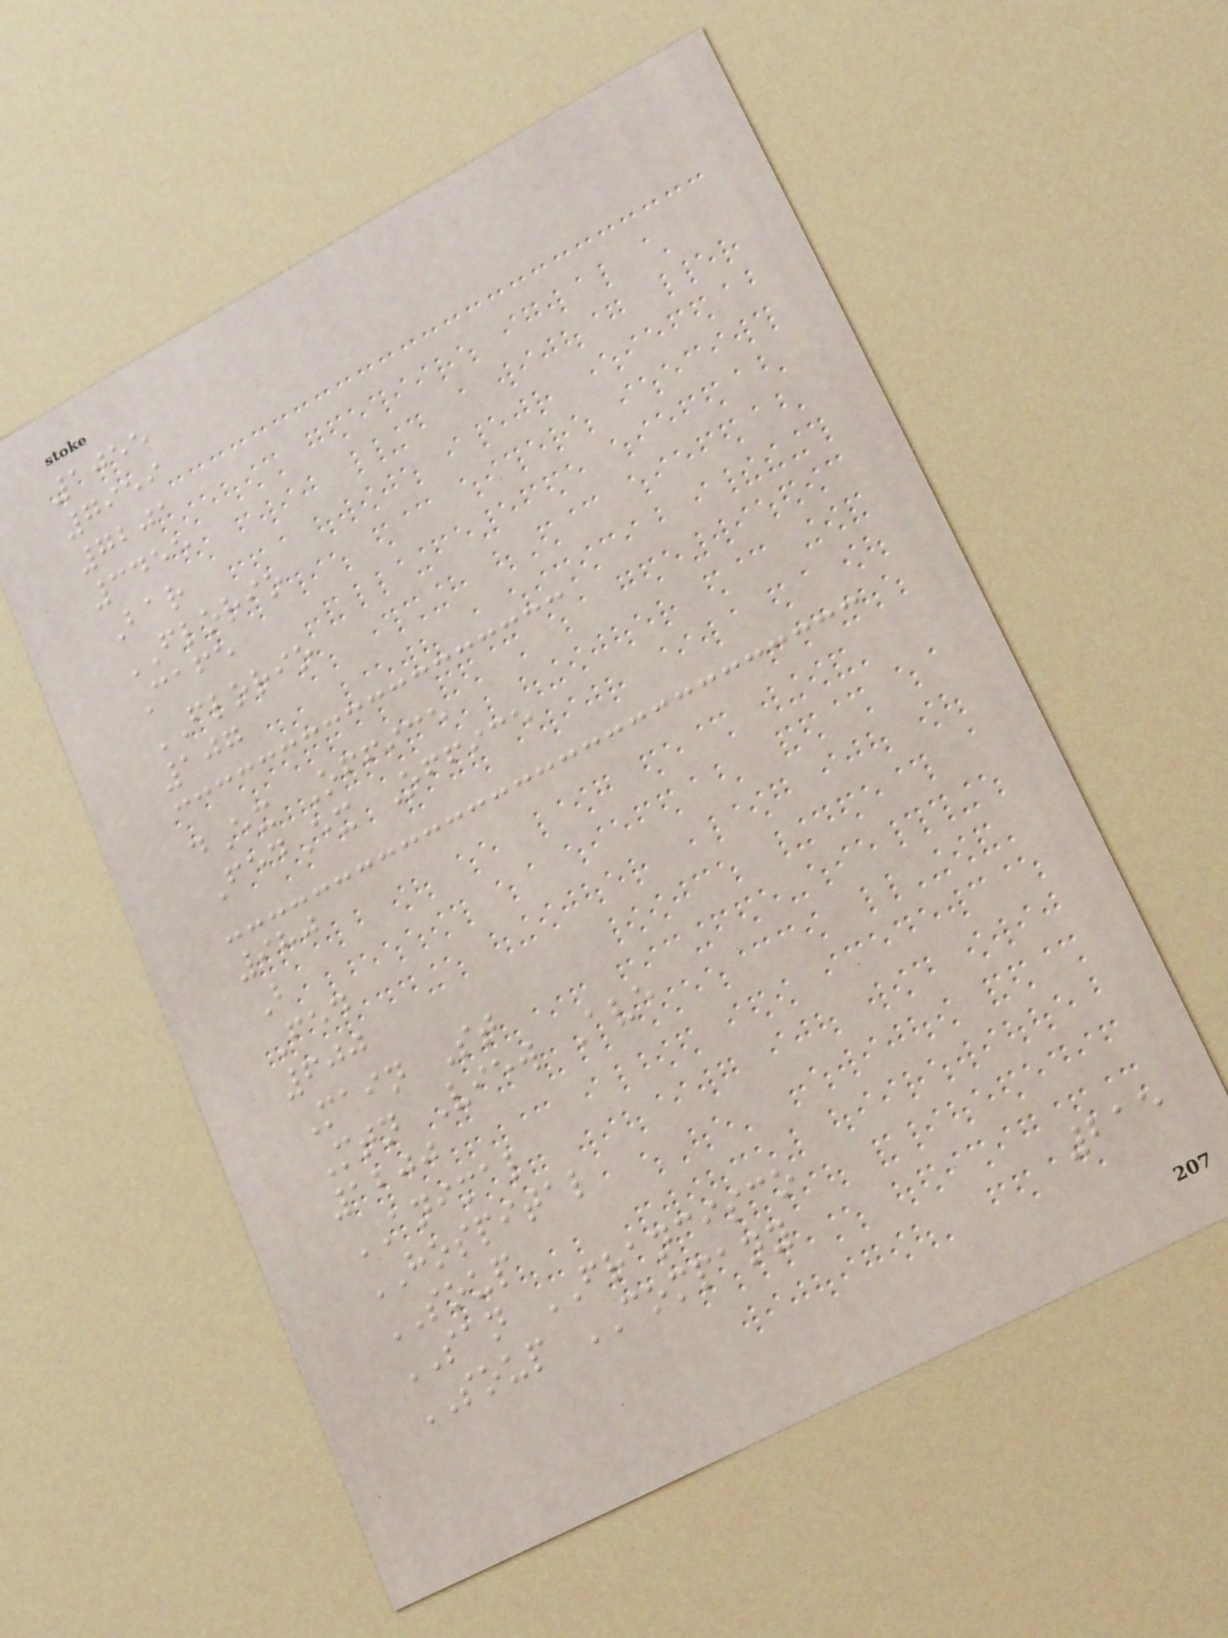1055
7959
7201
3455
Bar
FLORIO
Cafe
FLORIO
107
dEx Office
FedEx Office
980
B
Fed
600
Main St
Mtn View Ave
1200
ANIMAL
HOSPITAL
SOUP
SAN FRANCISCO
SOUP COMPANY
215
